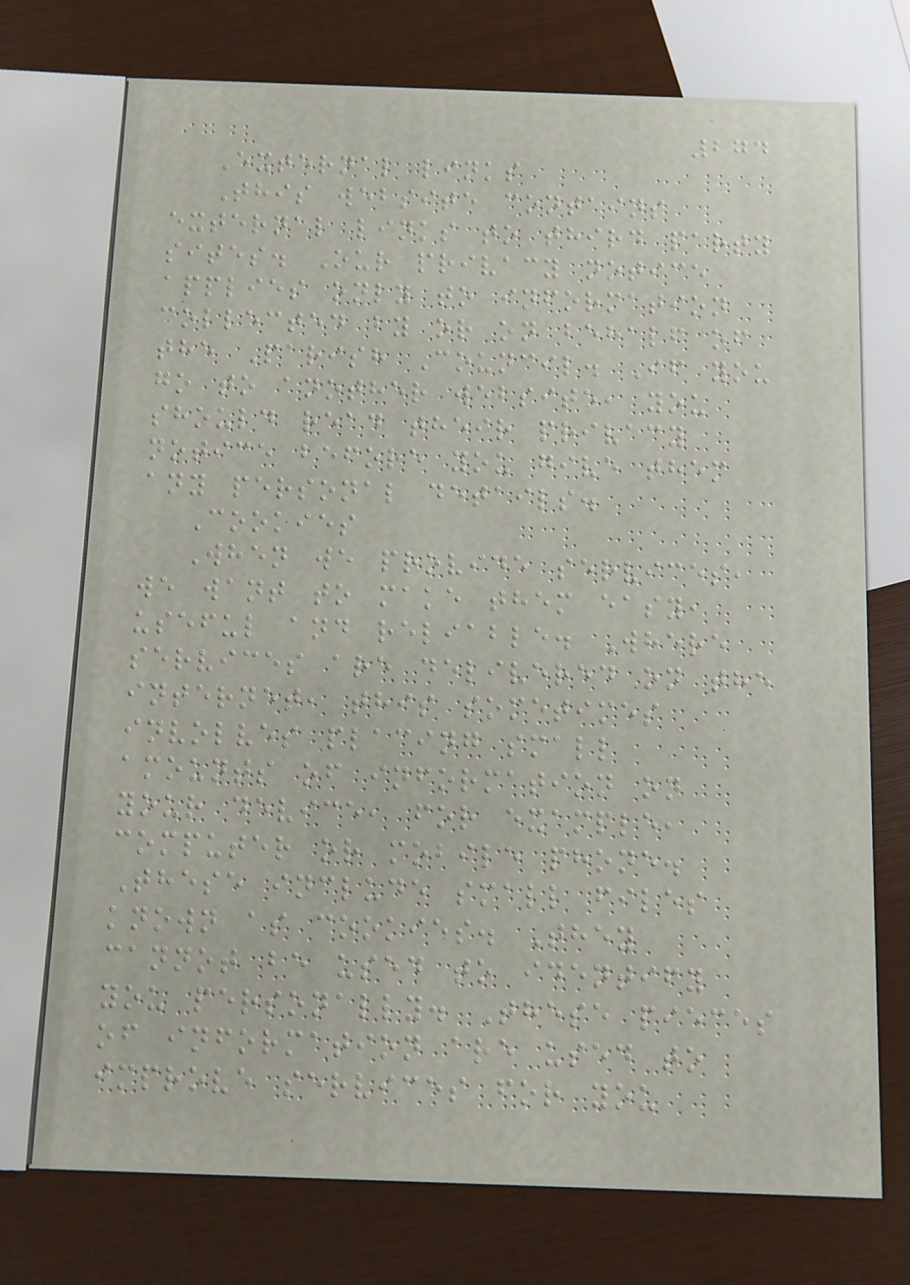274
External links
This website contains
external links to third party
sites. Our privacy notice
applies only to information
collected by or on behalf of
the Parish Council. If you
go to another website, you
should read their privacy
notice before you give them
any personal details.
Cookies
When we provide services,
we want to make them easy,
useful and reliable. Where
services are delivered on the
internet, this sometimes
involves placing small
amounts of information on
your device, for example,
computer or mobile phone.
These include small files
known as cookies. They
cannot be used to identify
you personally. These pieces
of information are used to
improve services for you
